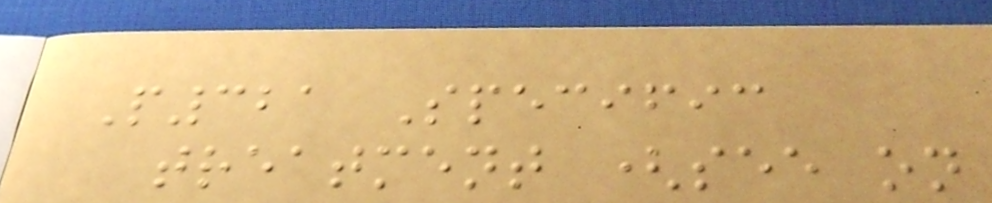P321 Specific
treatment (see on
